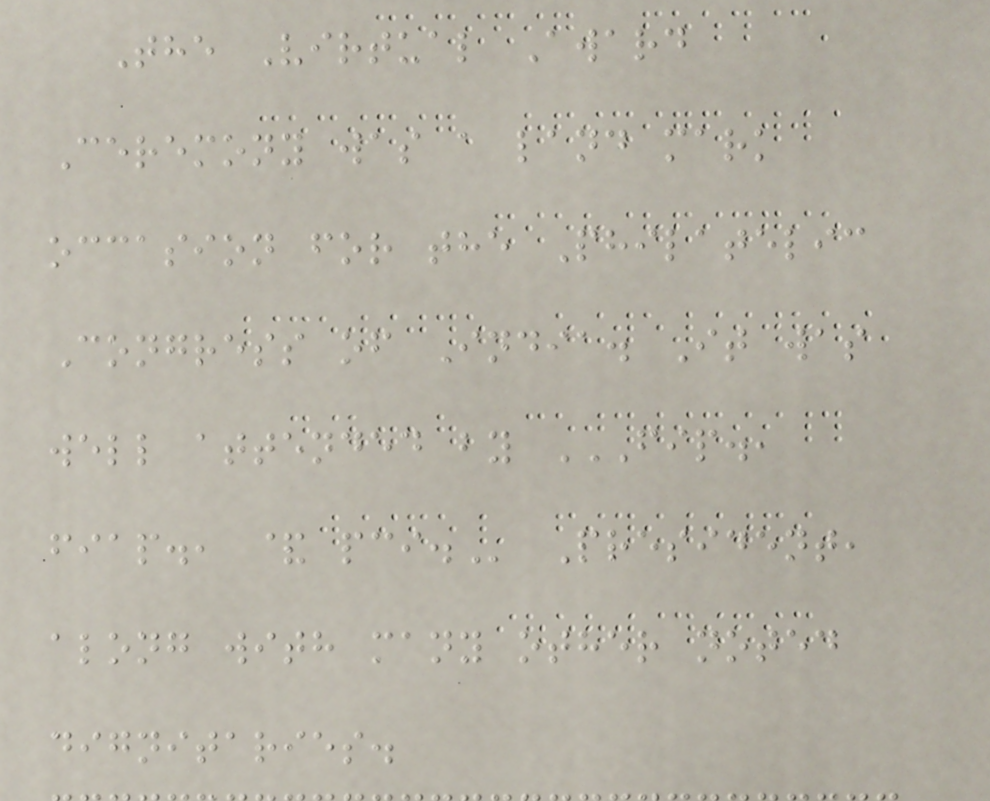The Virtual Award
Ceremony was a land mark
occasion for the Philatelic
Congress of India. It was
well attended by FIP.,
FIAP., & PCI. President,
along with many other noted
dignitaries.
